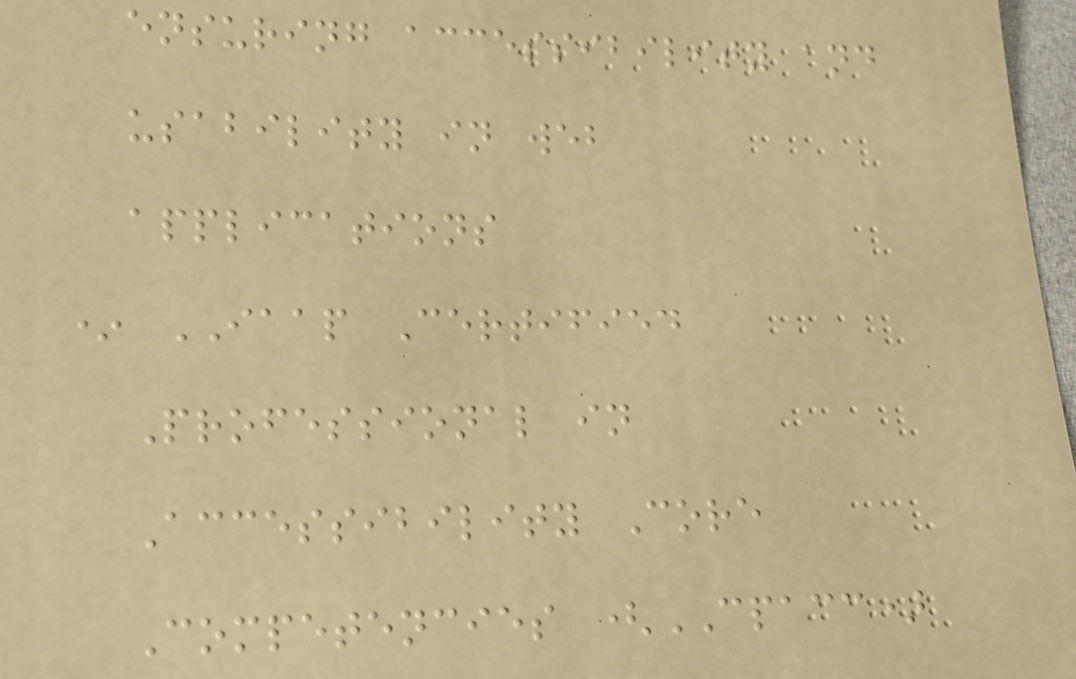ensuring accessibility and
usability in web
applications
* IAAP Certified
Professional in
Accessibility Core
Competencies (CPACC)
